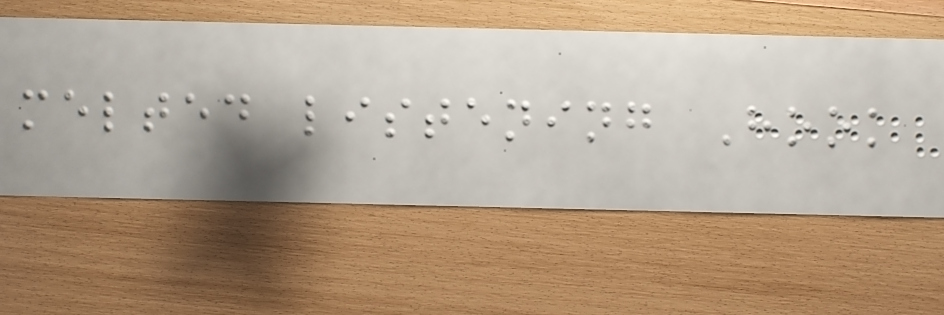melted listening Hook
